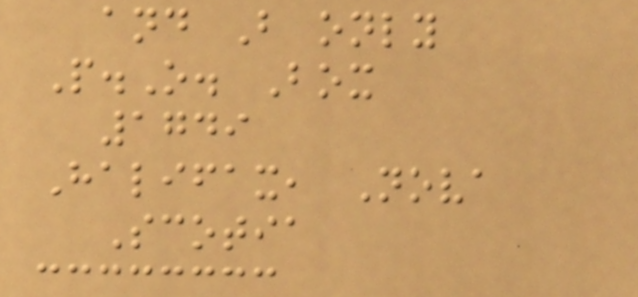and B only
P.O. Box
1749
Halifax, Nova
Scotia
